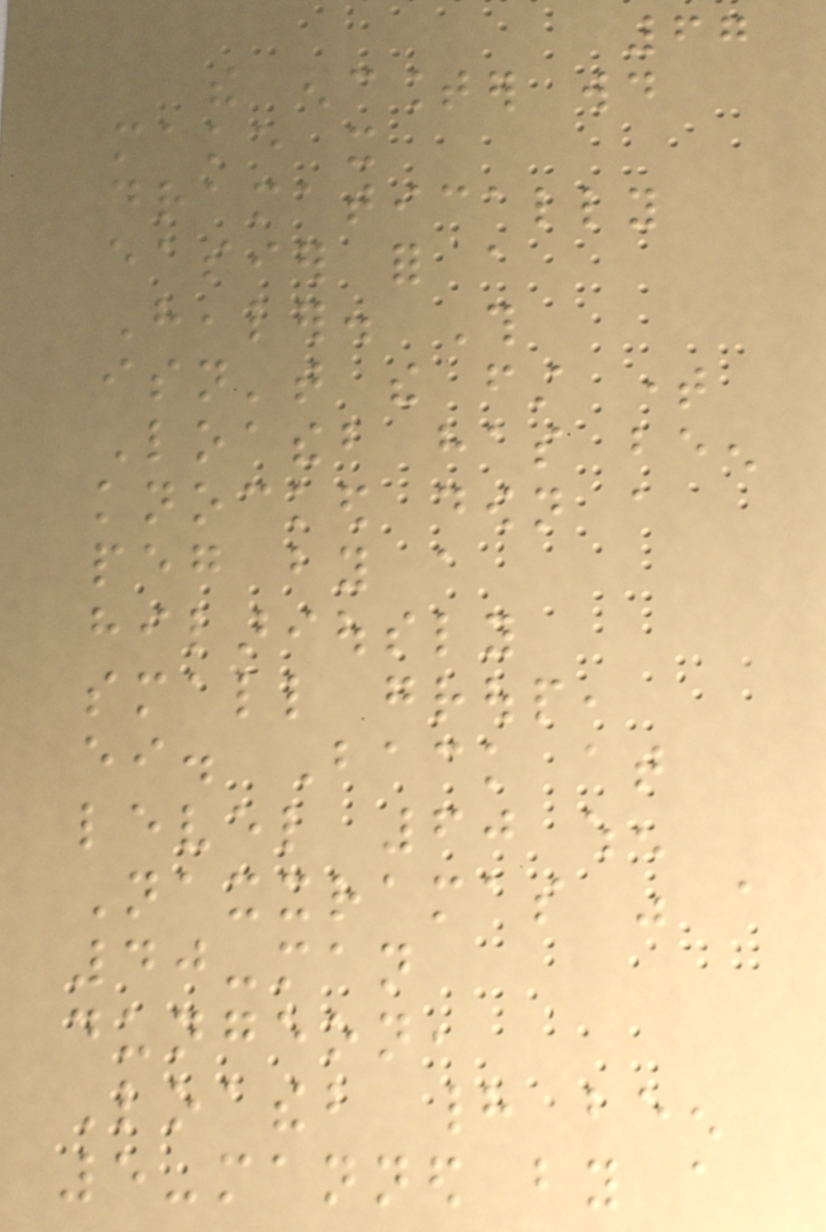67
the encounter would
make it
dramatically
easier for a
Healer. This
isn't the first time
Loatheb has been
knocked down a
peg by a
hilariously
small group,
either. Back at
level 60 when
Naxxramas was a
40-man
dungeon,
Loatheb had been
5-manned by a
